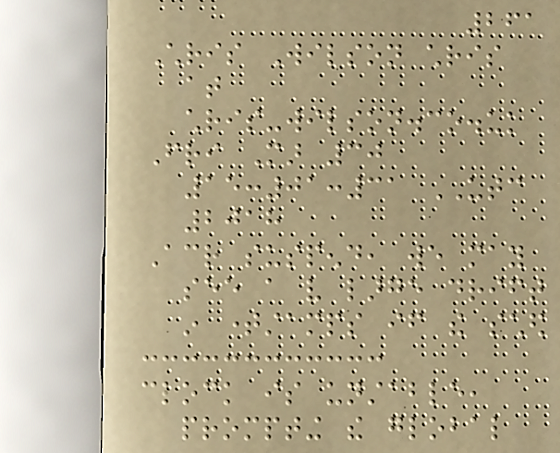261
Chris Wilson chris
at
chris-wilson.co.uk
Fri Mar 30
15:01:31 UTC
2018
Across suspend, we may
see a very large drift
in timestamps if the sched
clock is unstable,
prompting the global
